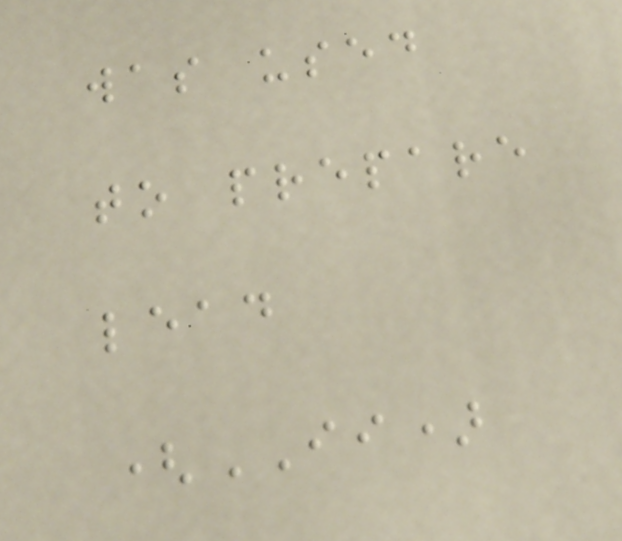was used
to prepare
lead
(II)
